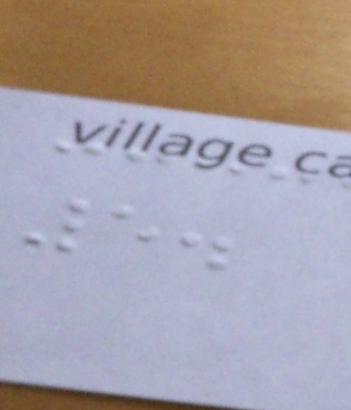5.
